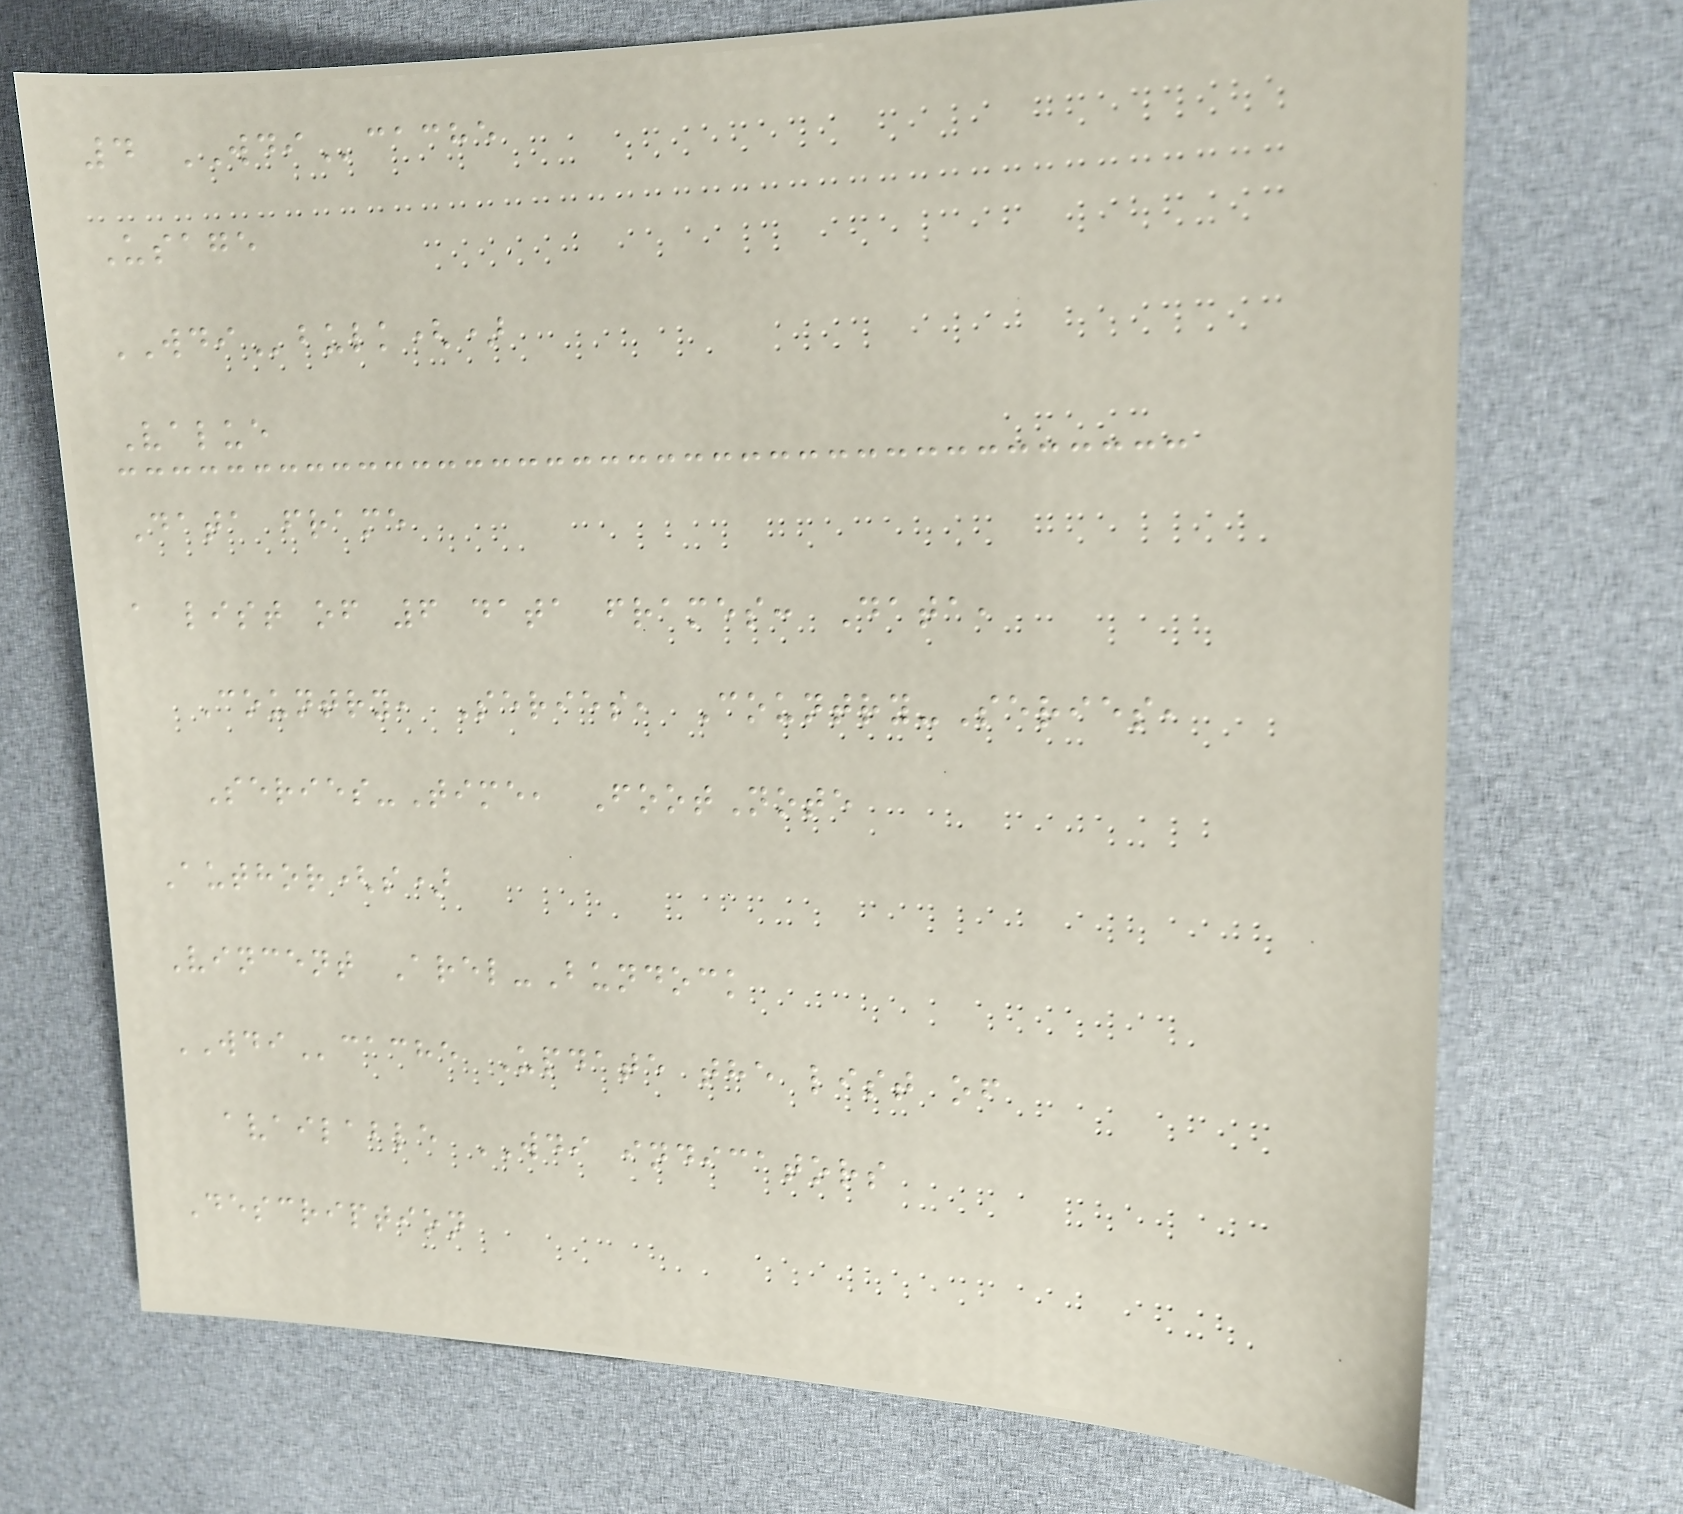4 WDIcache
Usage
WDIbulk()
Value
Data frame
a list of 6 data frames: Data,
Country, Series, Country-Series,
Series-Time, FootNote
Author(s)
Vincent Arel-Bundock
WDIcache Update the list of
available WDI indicators
Description
